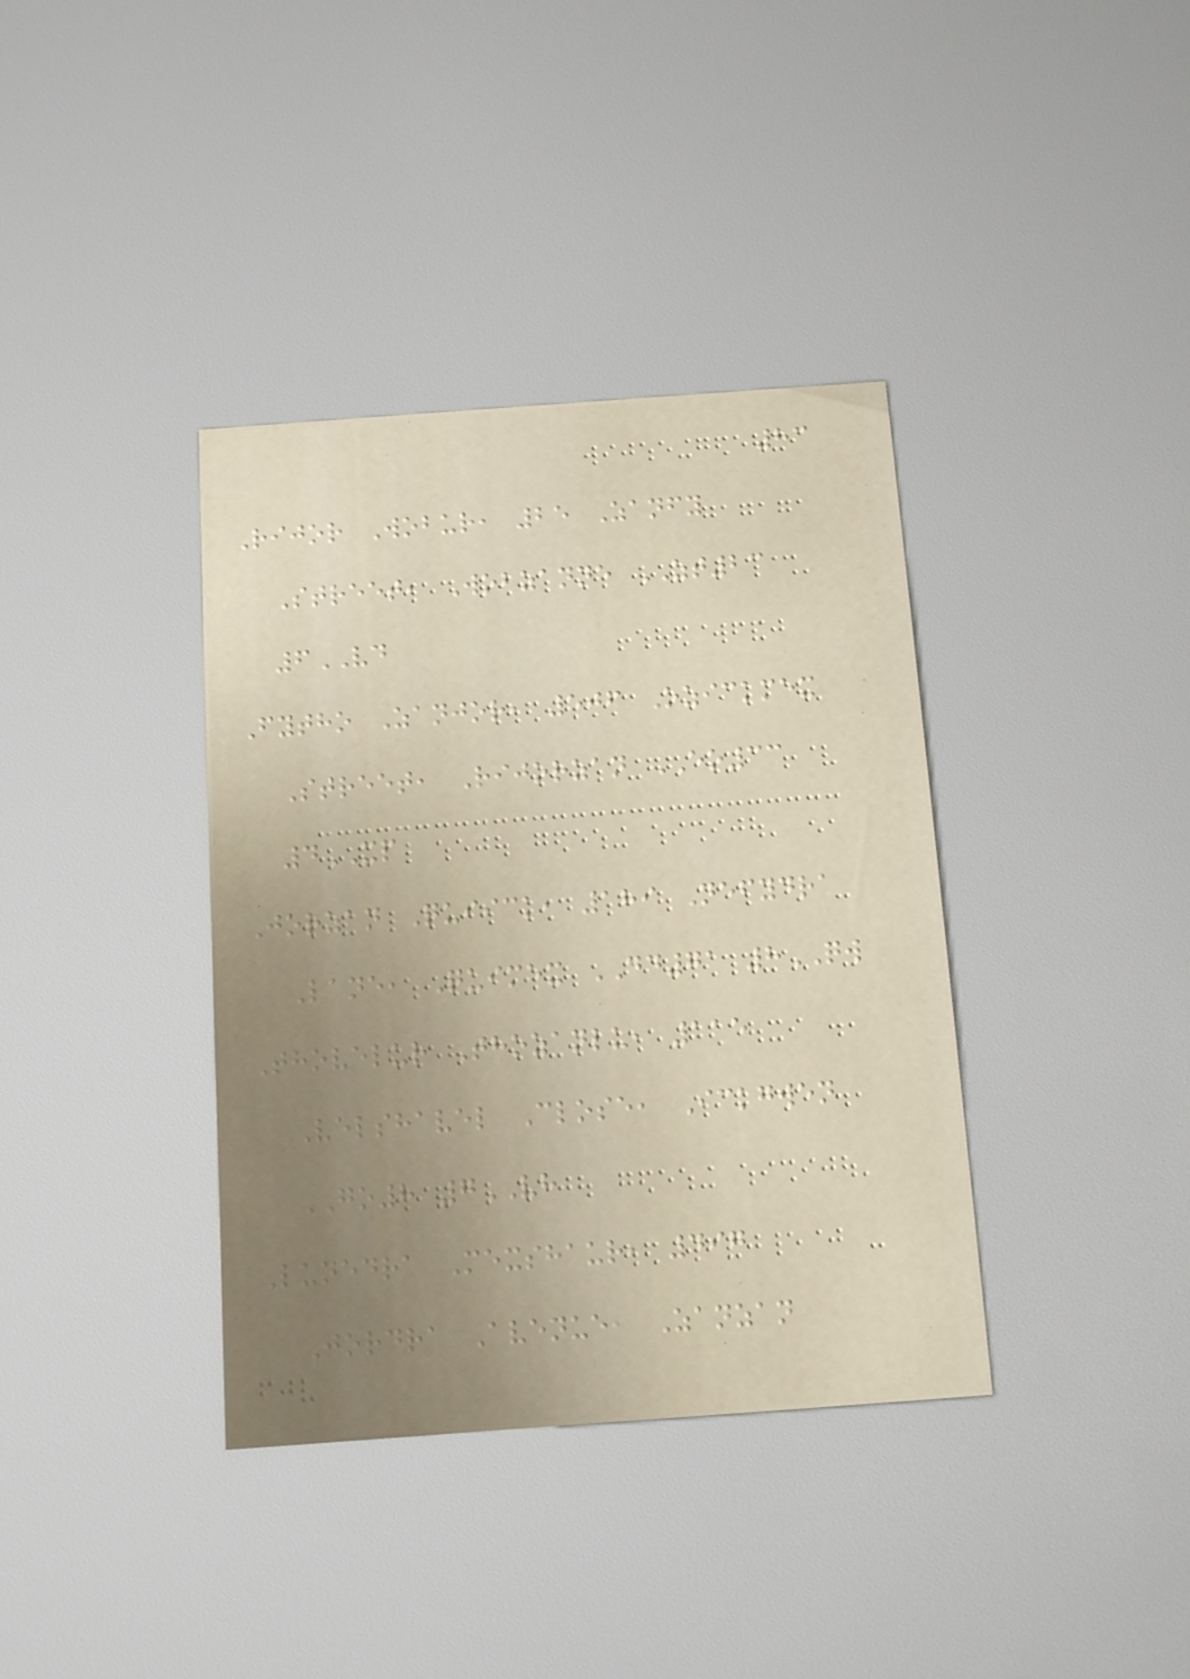83
Rijor Wobur, 25 Zanfy
Street, Wobzanne ZT23
6VD
Fytho Zanjor, 506 Ozickmex
Street, Rijorzan EO33
4XP
Jorzan Quiick, 189 Nefydra
Lane, Quimex DD71 8QW
Thovelur Thozanlu, 115
Velshavel Close, Ickgwen
GO8 7VH
Lunedra Mexshaur, 497
Jordra Avenue, Zanzan
